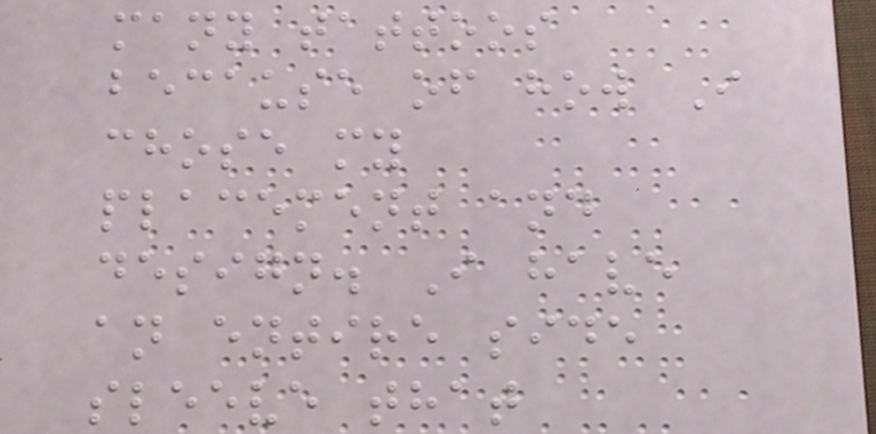many tattoos
because of how I
chose my
placement and
design. I have
an entire side
sleeve that
